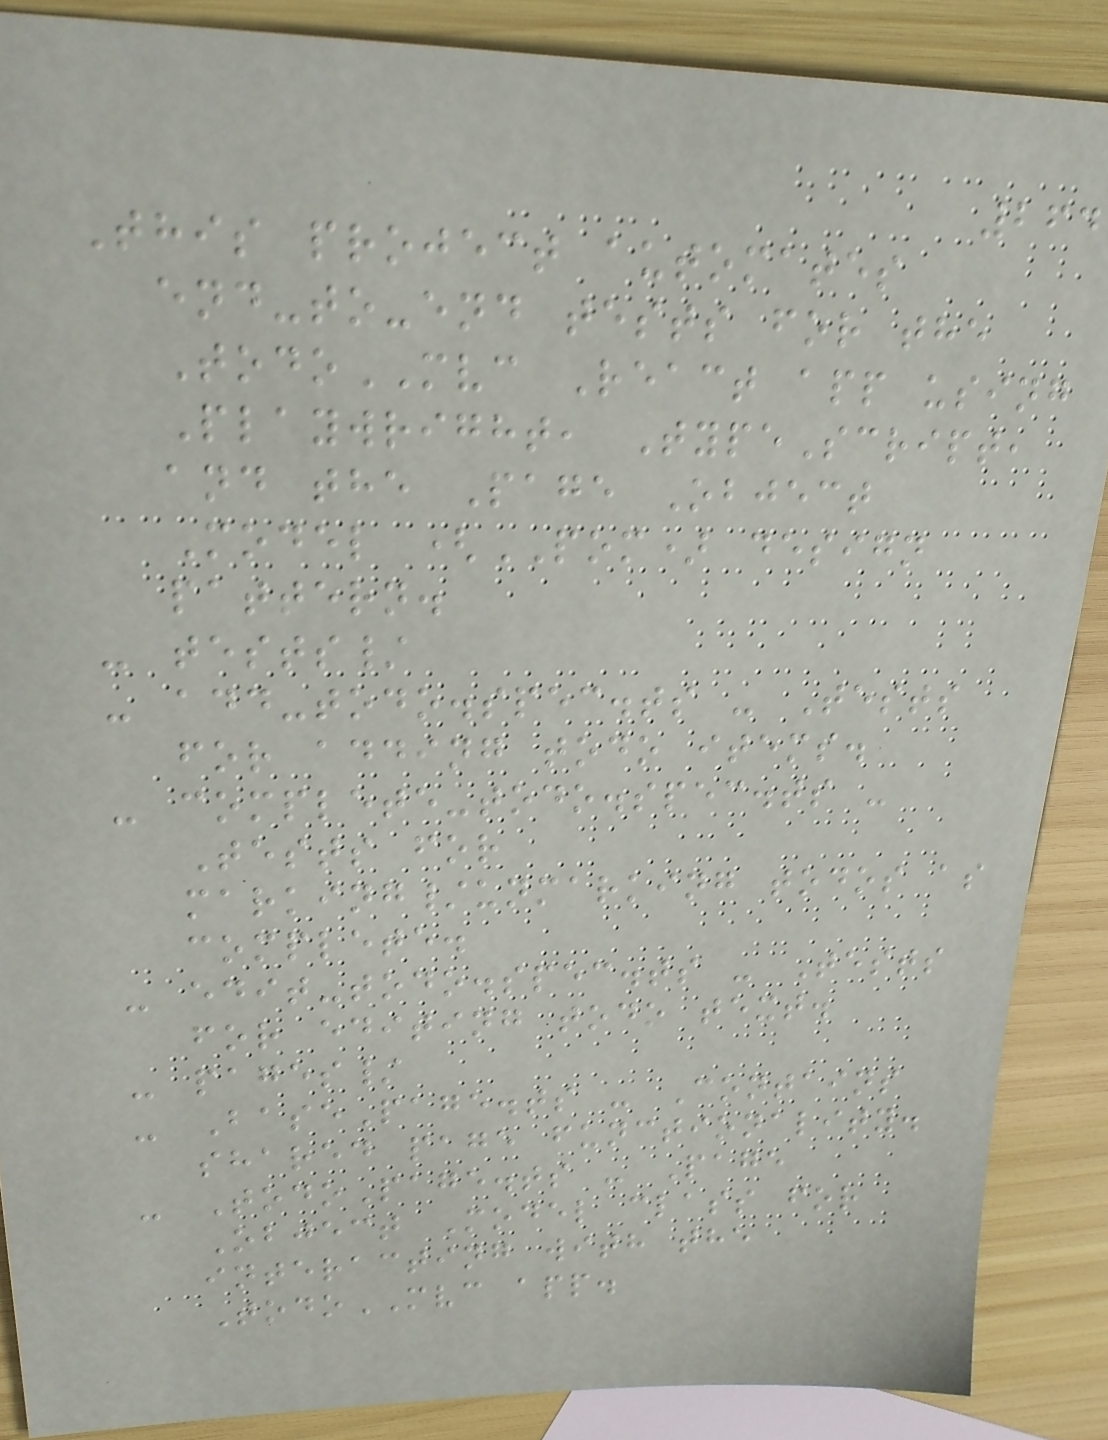264
This project automates
end-to-end tests for the
TodoMVC React app using
Playwright, TypeScript,
and the Page Object
Model (POM) design
pattern.
- tests/
- add-todo.spec.ts - Tests
for adding todo items.
- complete-todo.spec.ts -
Tests for
marking/unmarking todos as
complete.
- edit-todo.spec.ts - Tests
for editing todo text.
- pages/
- BasePage.ts - Contains
shared page functionality.
- TodoPage.ts - Page
Object Model class for
interacting with the
TodoMVC app.
